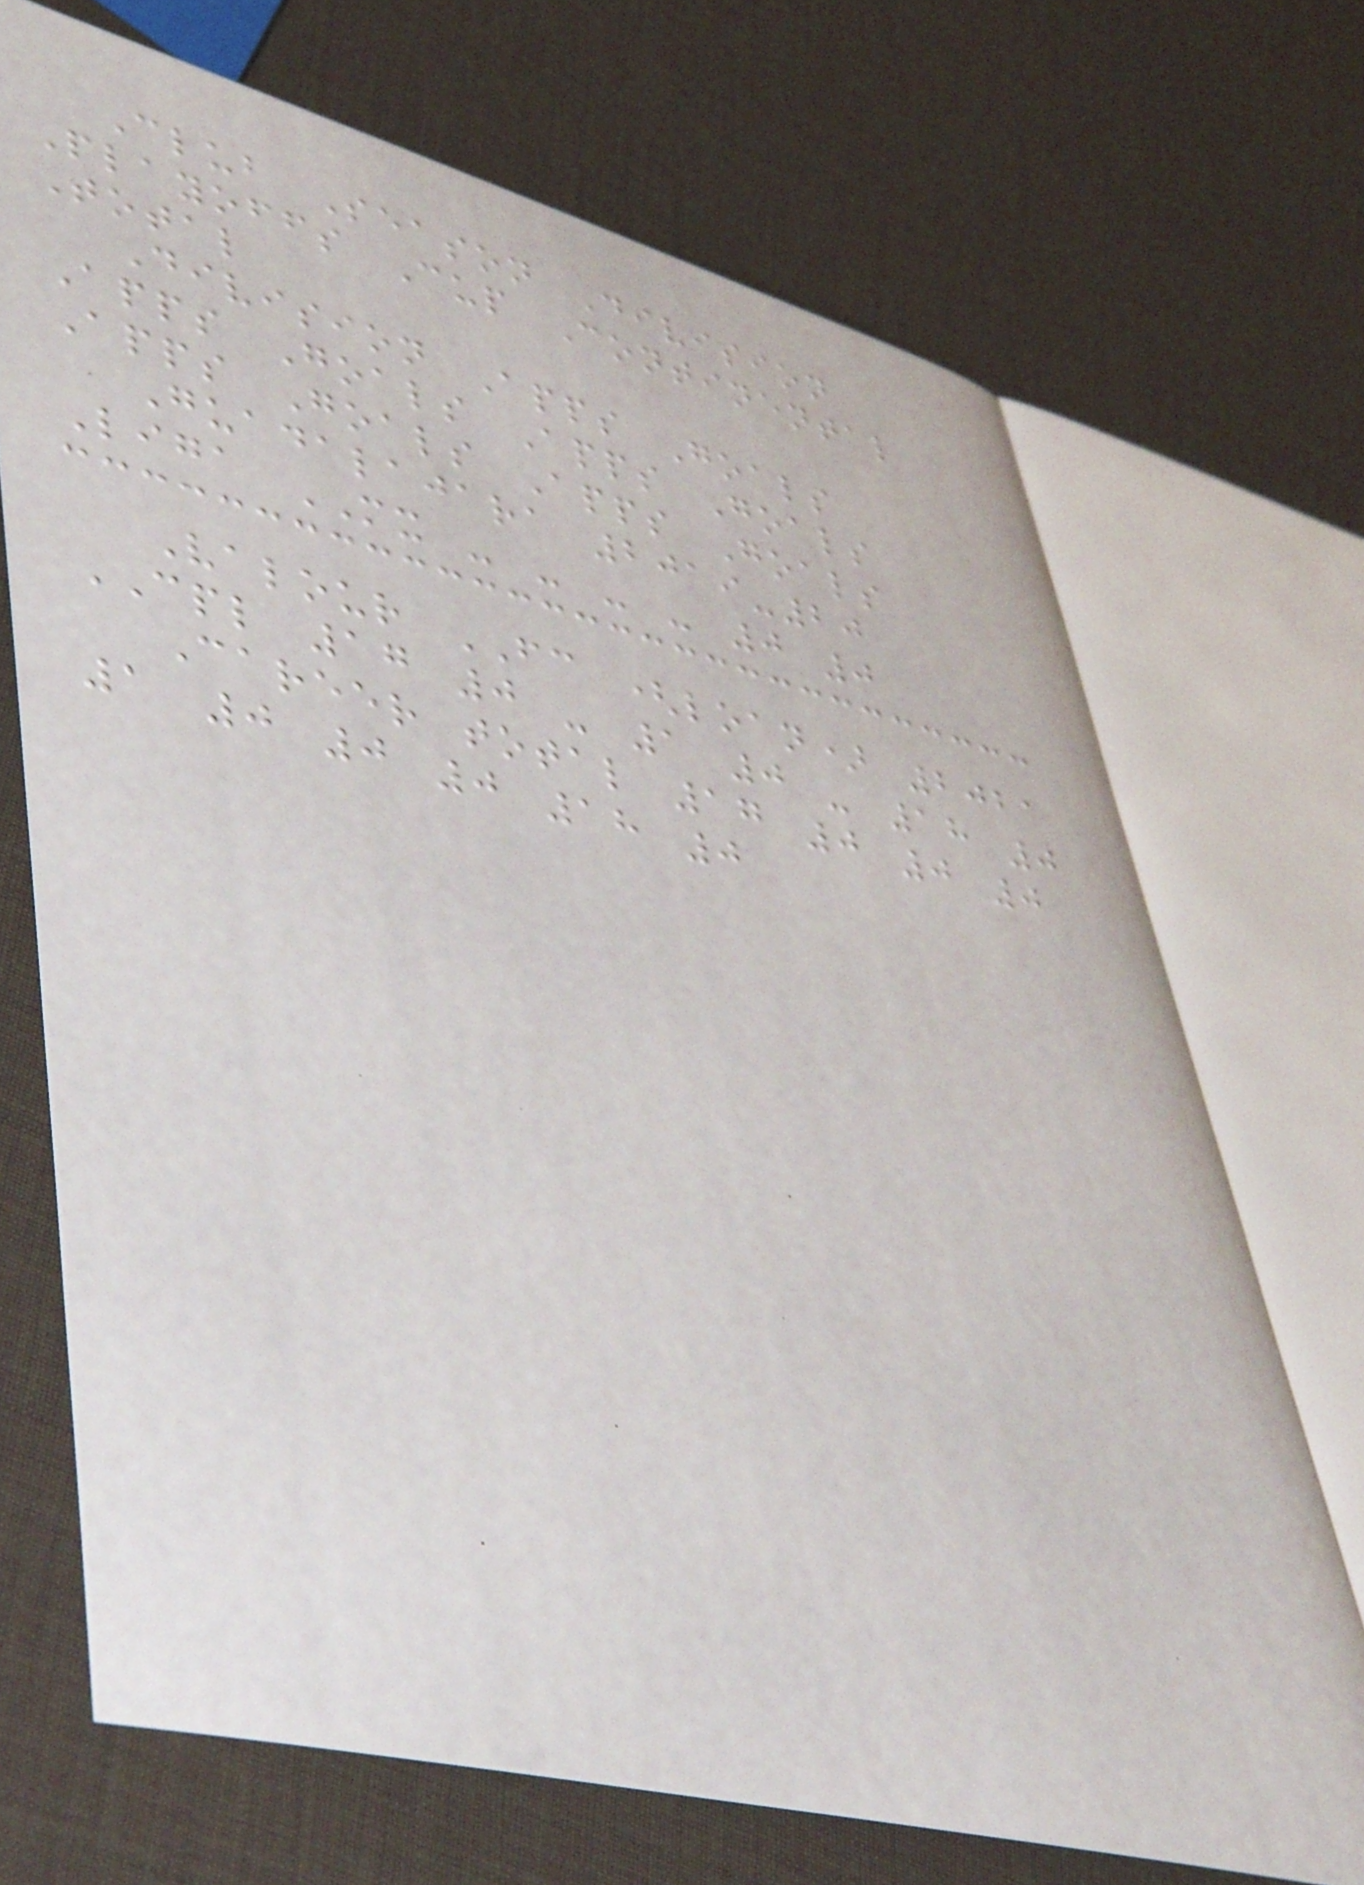Club Season Division
Playoffs Cup Continental
Total
Division Apps Goals
Apps Goals Apps Goals
Apps Goals Apps Goals
Guadalajara 2019-20
Liga MX - - - - 0 0
Valour FC (loan) 2021
CPL 17 0 - 1 0 - 18 0
Career total 17 0 0 0
1 0 0 0 18 0
